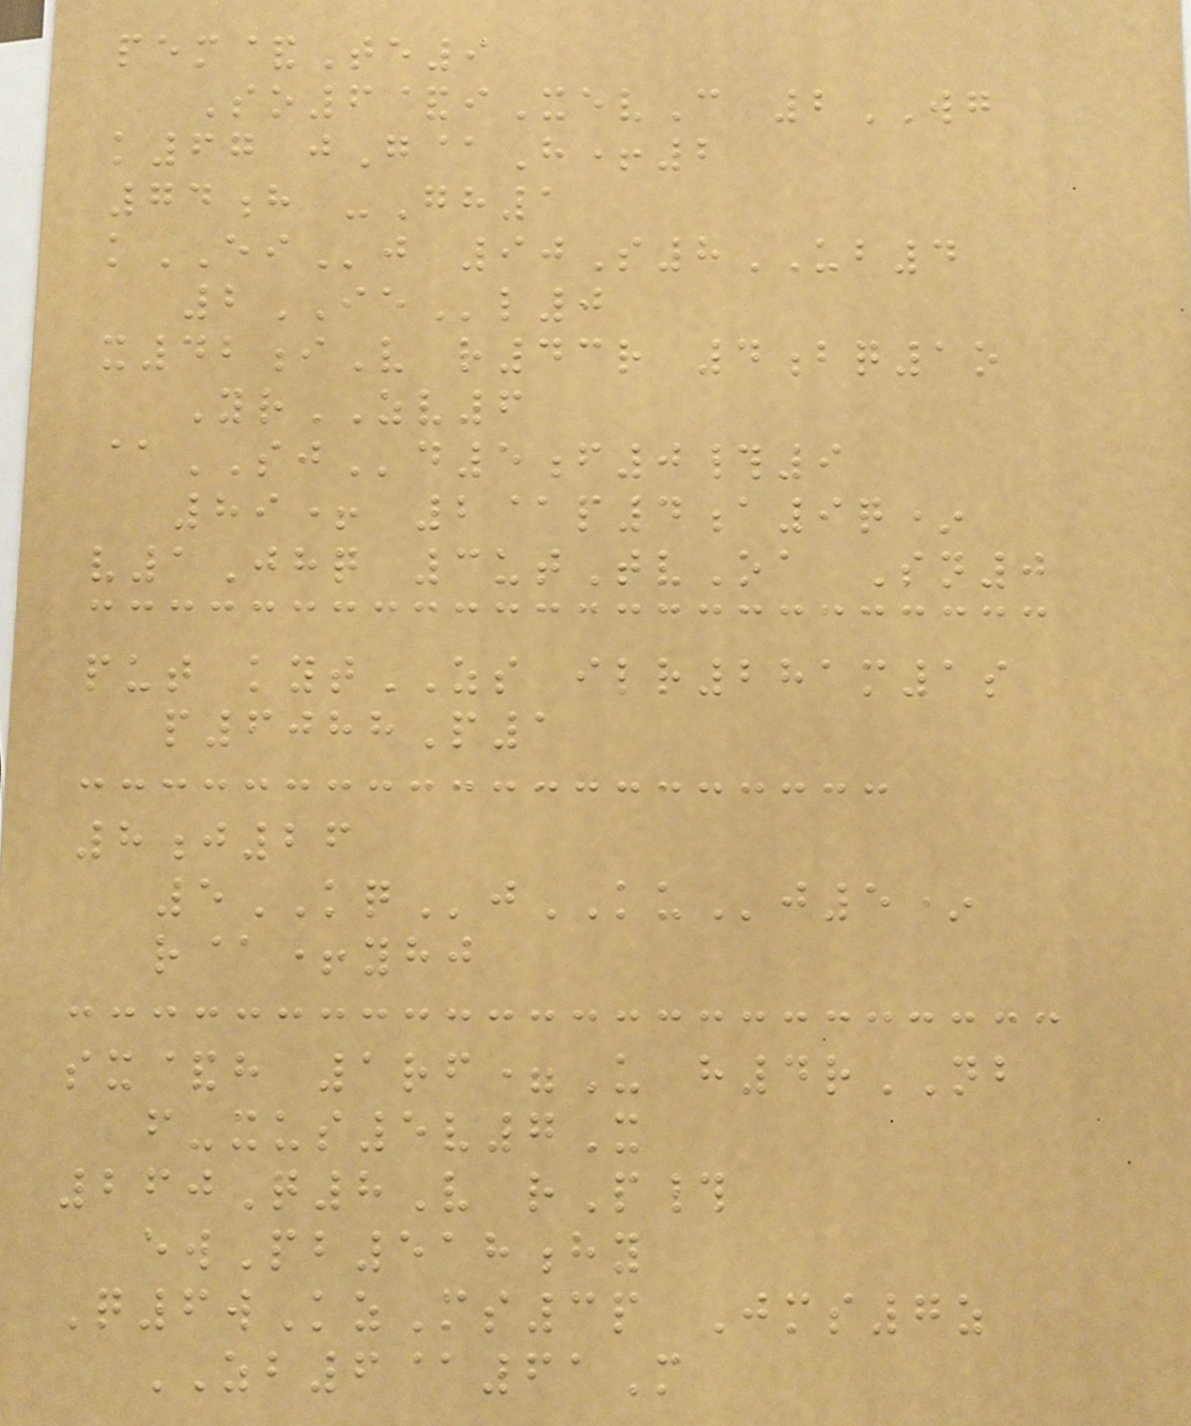pem&Te9
So6&iXevC 2WG
k67 jG@H+2
74h -Gh1
kEIj 90S8UB4
2IEl0
x42iV r43r 4bq1o
YrZV6
@SJd5f0#9
89+ 2@p4a9q*
v1Jhq 3utTvOa Sn0
put kytZS ilr281m1s
p6088P1
8j26
5KQjKUj5*
r@+yhj
sx&h 1rf=U h4rNB
f-xus5v7X
260Q8V rP#
ewPb518hy
Q6wKzMs3p Jms7z
ZB6@61M
